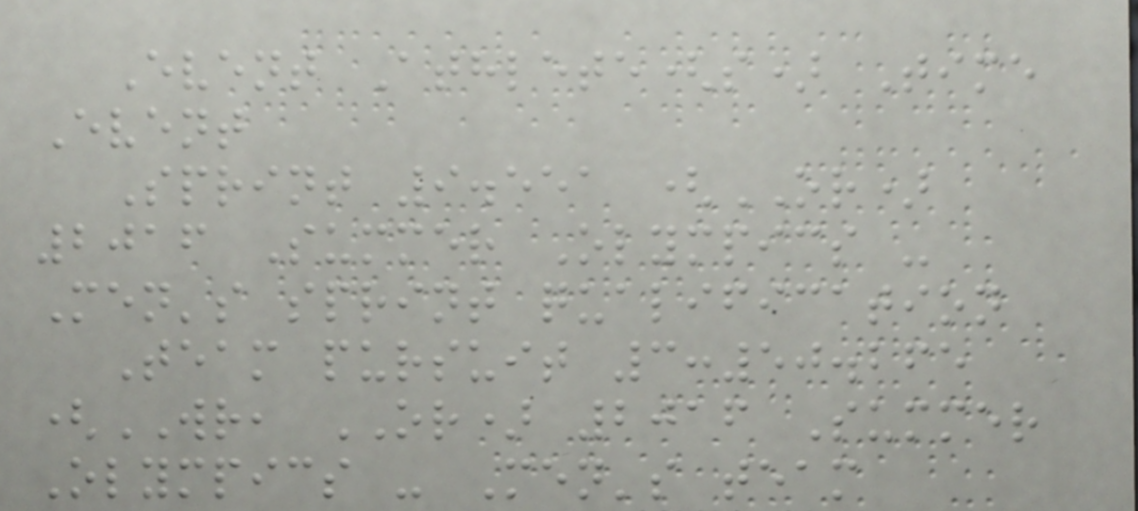Event Athlete(s) Time
Event
Sprint 9.551 (OR)
2016 Summer Olympics -
Men's sprint qualification
Team pursuit 3:50.265
(WR, OR) 2016 Summer
Olympics - Men's team
